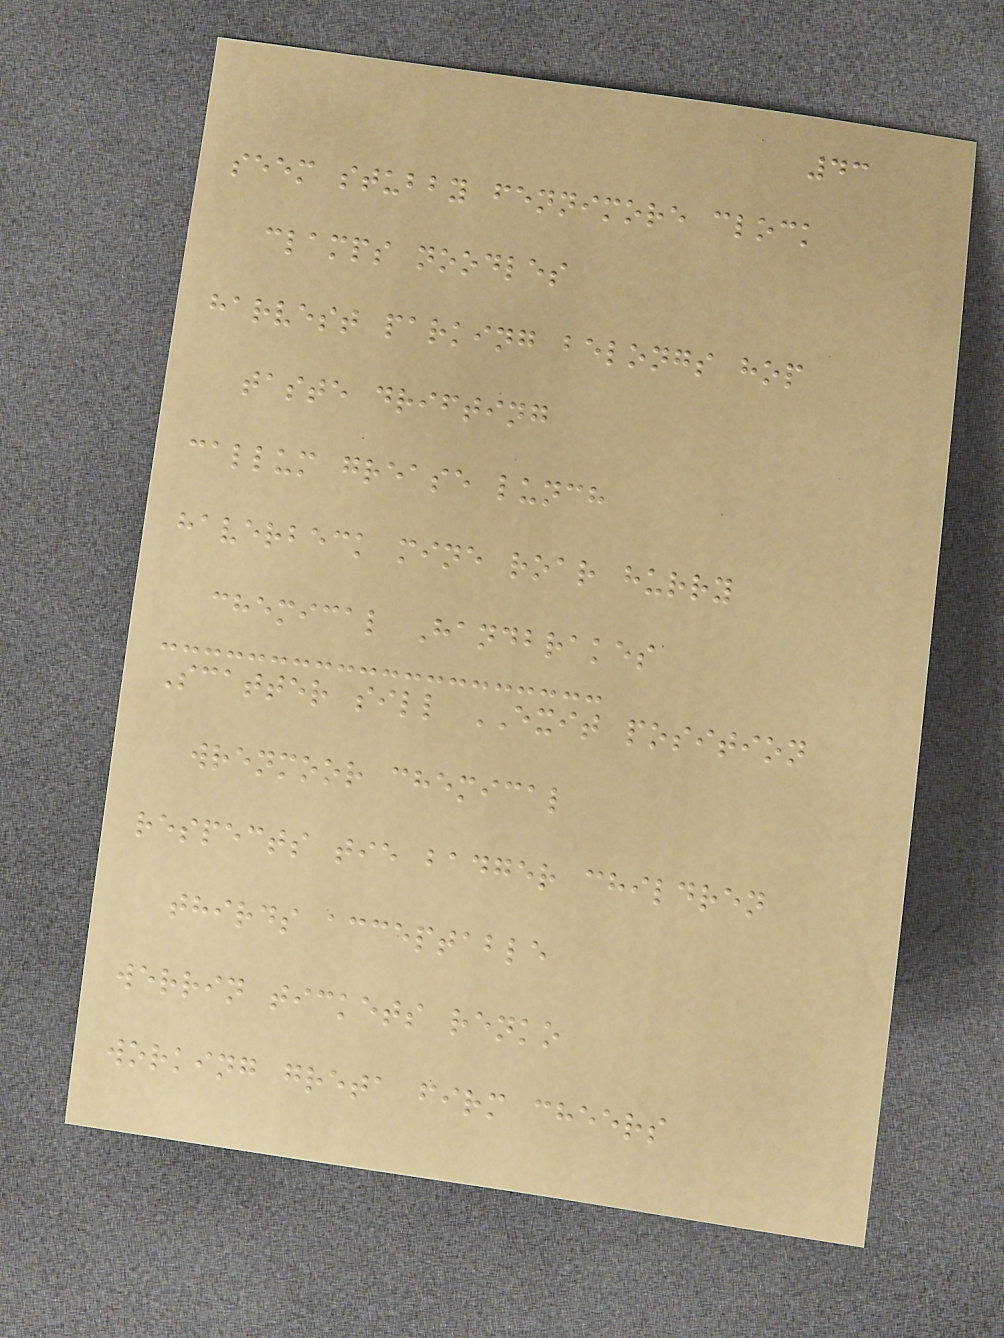43
seem stubby fennimore clock
clamps noodles
harvest parking belongs hop
taste drifting
callum grease lunch
haverbeck mine roar hurry
chemical Handbrakes
Scatter sill EXIT position
wrenmoor chemical
respects tie badger children
thirds acceptable
werrin tickets renko
working greta firm cheers
